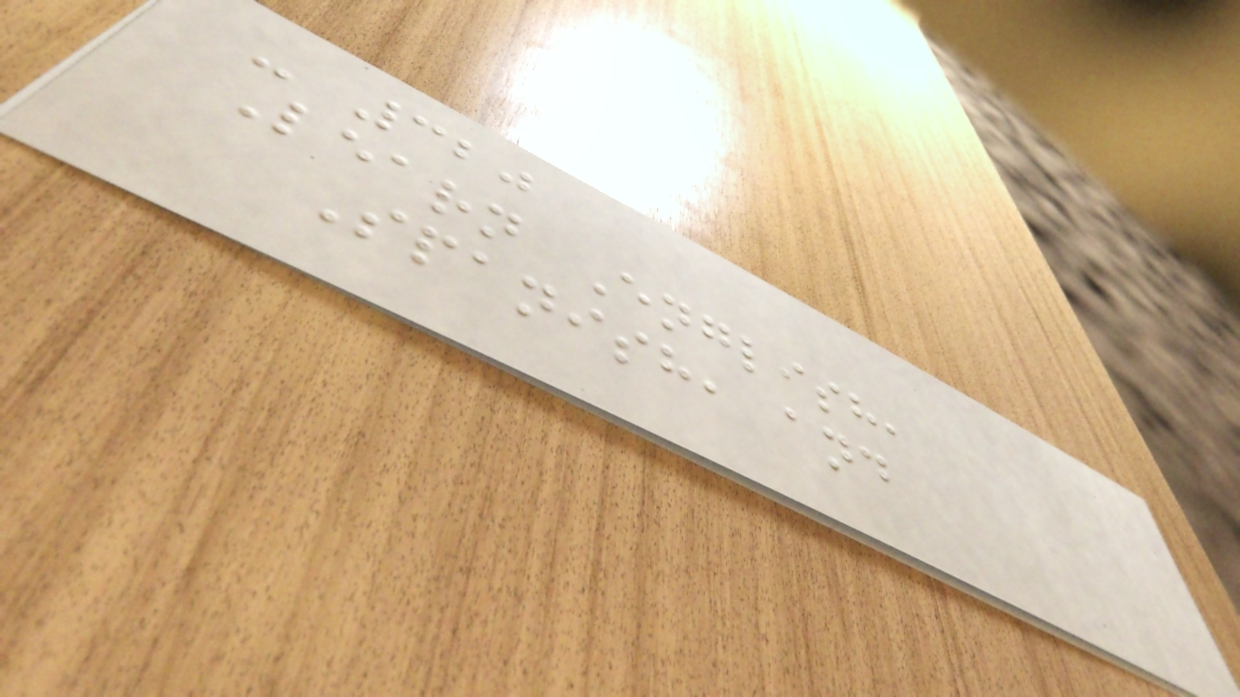- 320
Learn English,
Spanish, and
